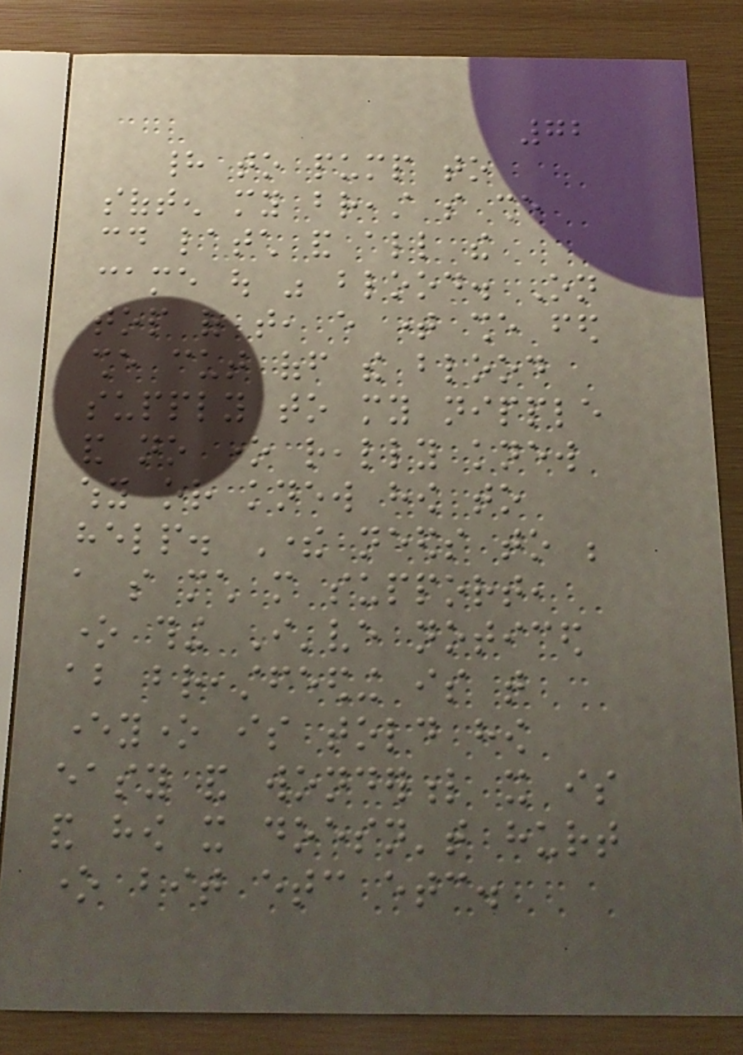72
had to pump to
soften my breast so she
could latch and all the
came out was blood. On
top of that, every time she fed
she cut off the blood
supply to my nipple
and no one really knew
why or knew how to
help. There needs to be
a so much more support,
one thing I've noticed
about breastfeeding is that
everyone is told how
easy and wonderful it is
and how it doesn't hurt
one bit etc etc.
